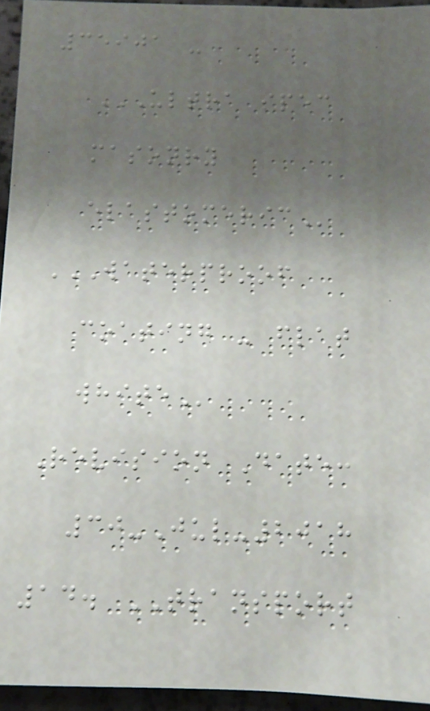35901 -
ULTRA SPEC
MASONRY
ELASTOMERIC
WATERPROOF
COATING - FLAT
WHITE
Revision Date:
30-Jul-2018
14. TRANSPORT
